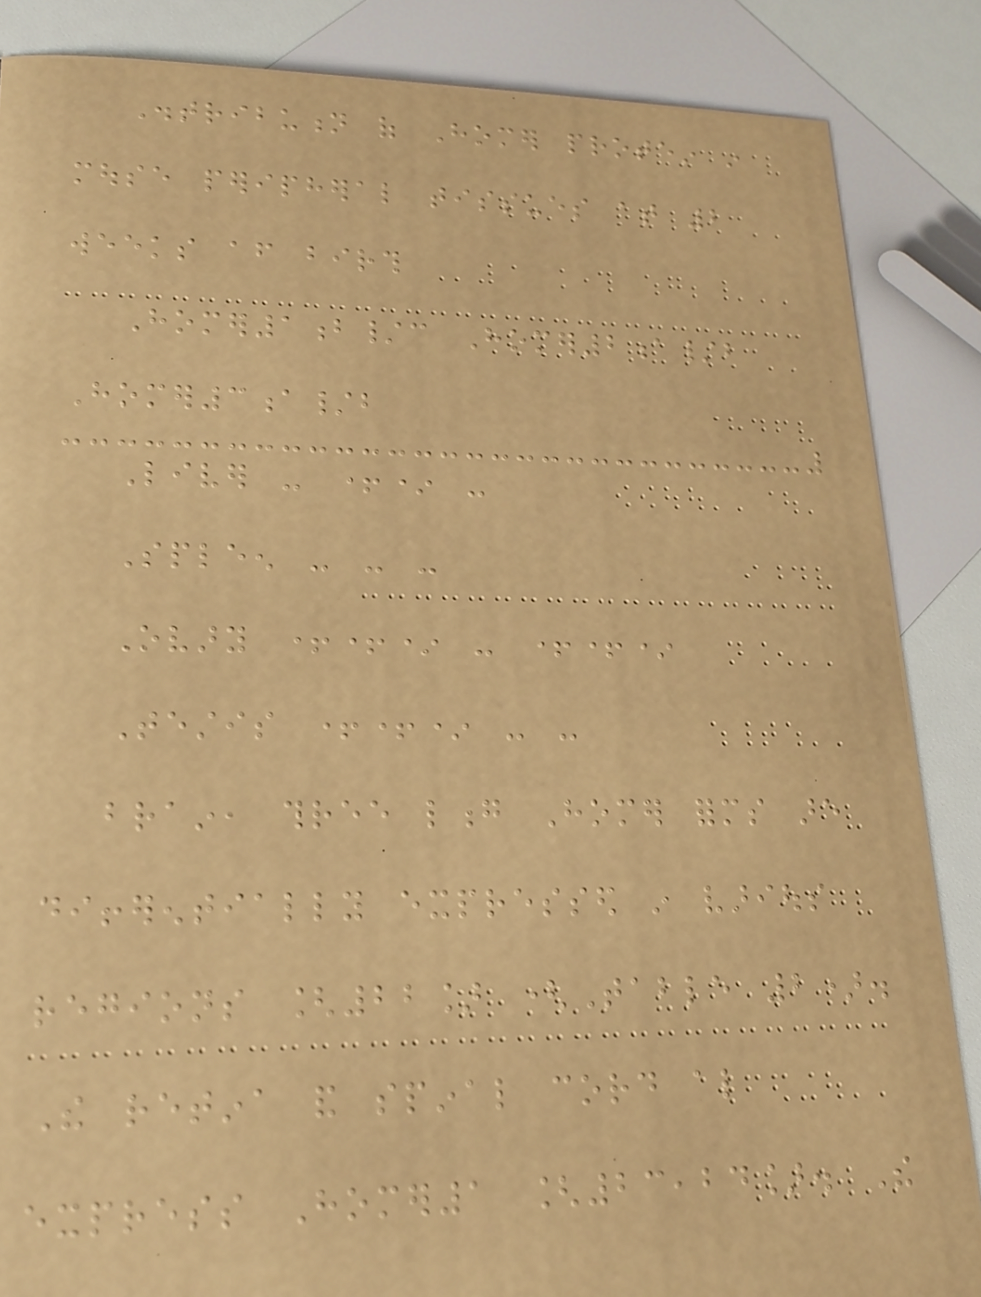Distribution of Homer protein in
mouse peripheral tissues at 2
weeks after birth
Homer1b/c Homer2a/b
Homer3a/b
Liver - +* -
Spleen - - -
Ovary ++* - ++*
Testis ++* - -
brain, three long Homer forms are
differentially expressed in various
regions [22] (Table 2).
The retina and spinal cord also
express Homer1 [23,24]. The
